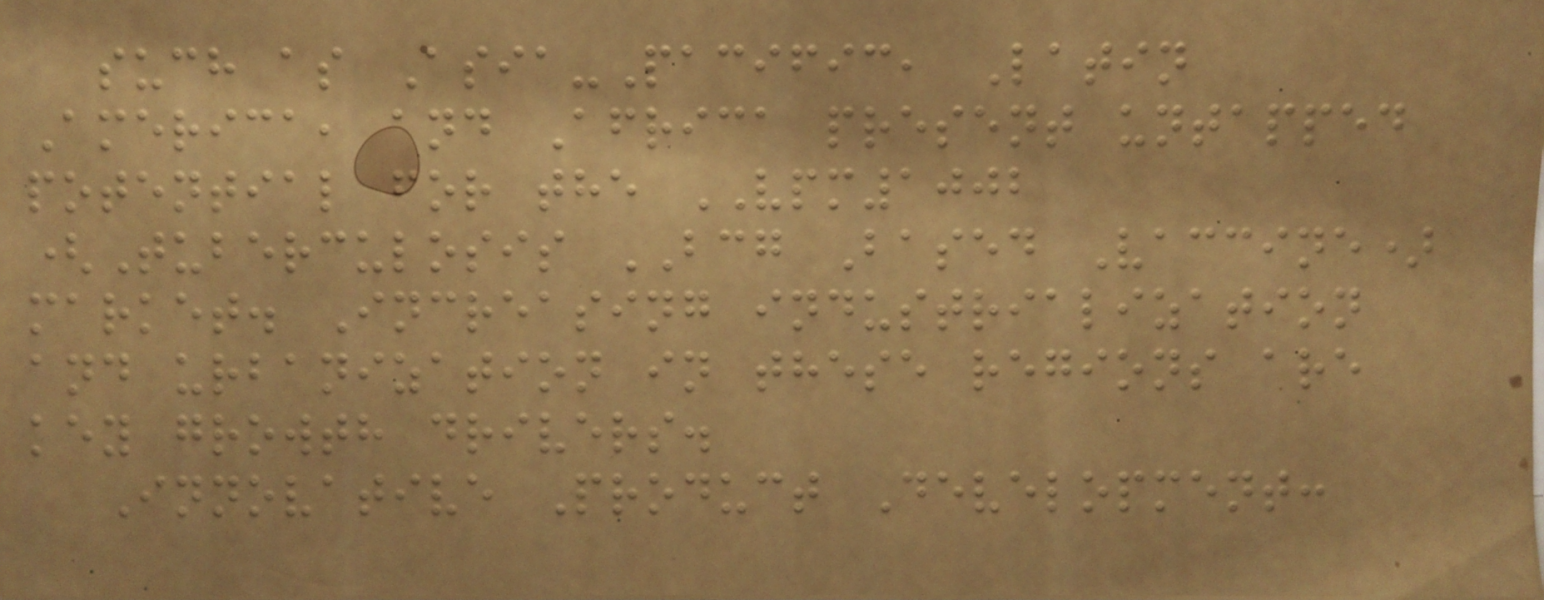such as Asia-Pacific, Latin
America, and Africa present untapped
potential for the VPM1002
(Tuberculosis BCG Based Vaccine)
market. Increasing industrialization
and urbanization in these regions are
key growth drivers.
Innovative Product Development:
